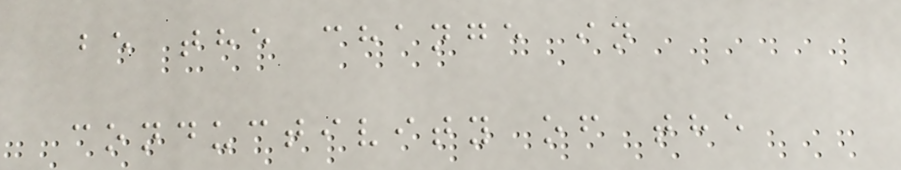be the change in
conductivity of the
